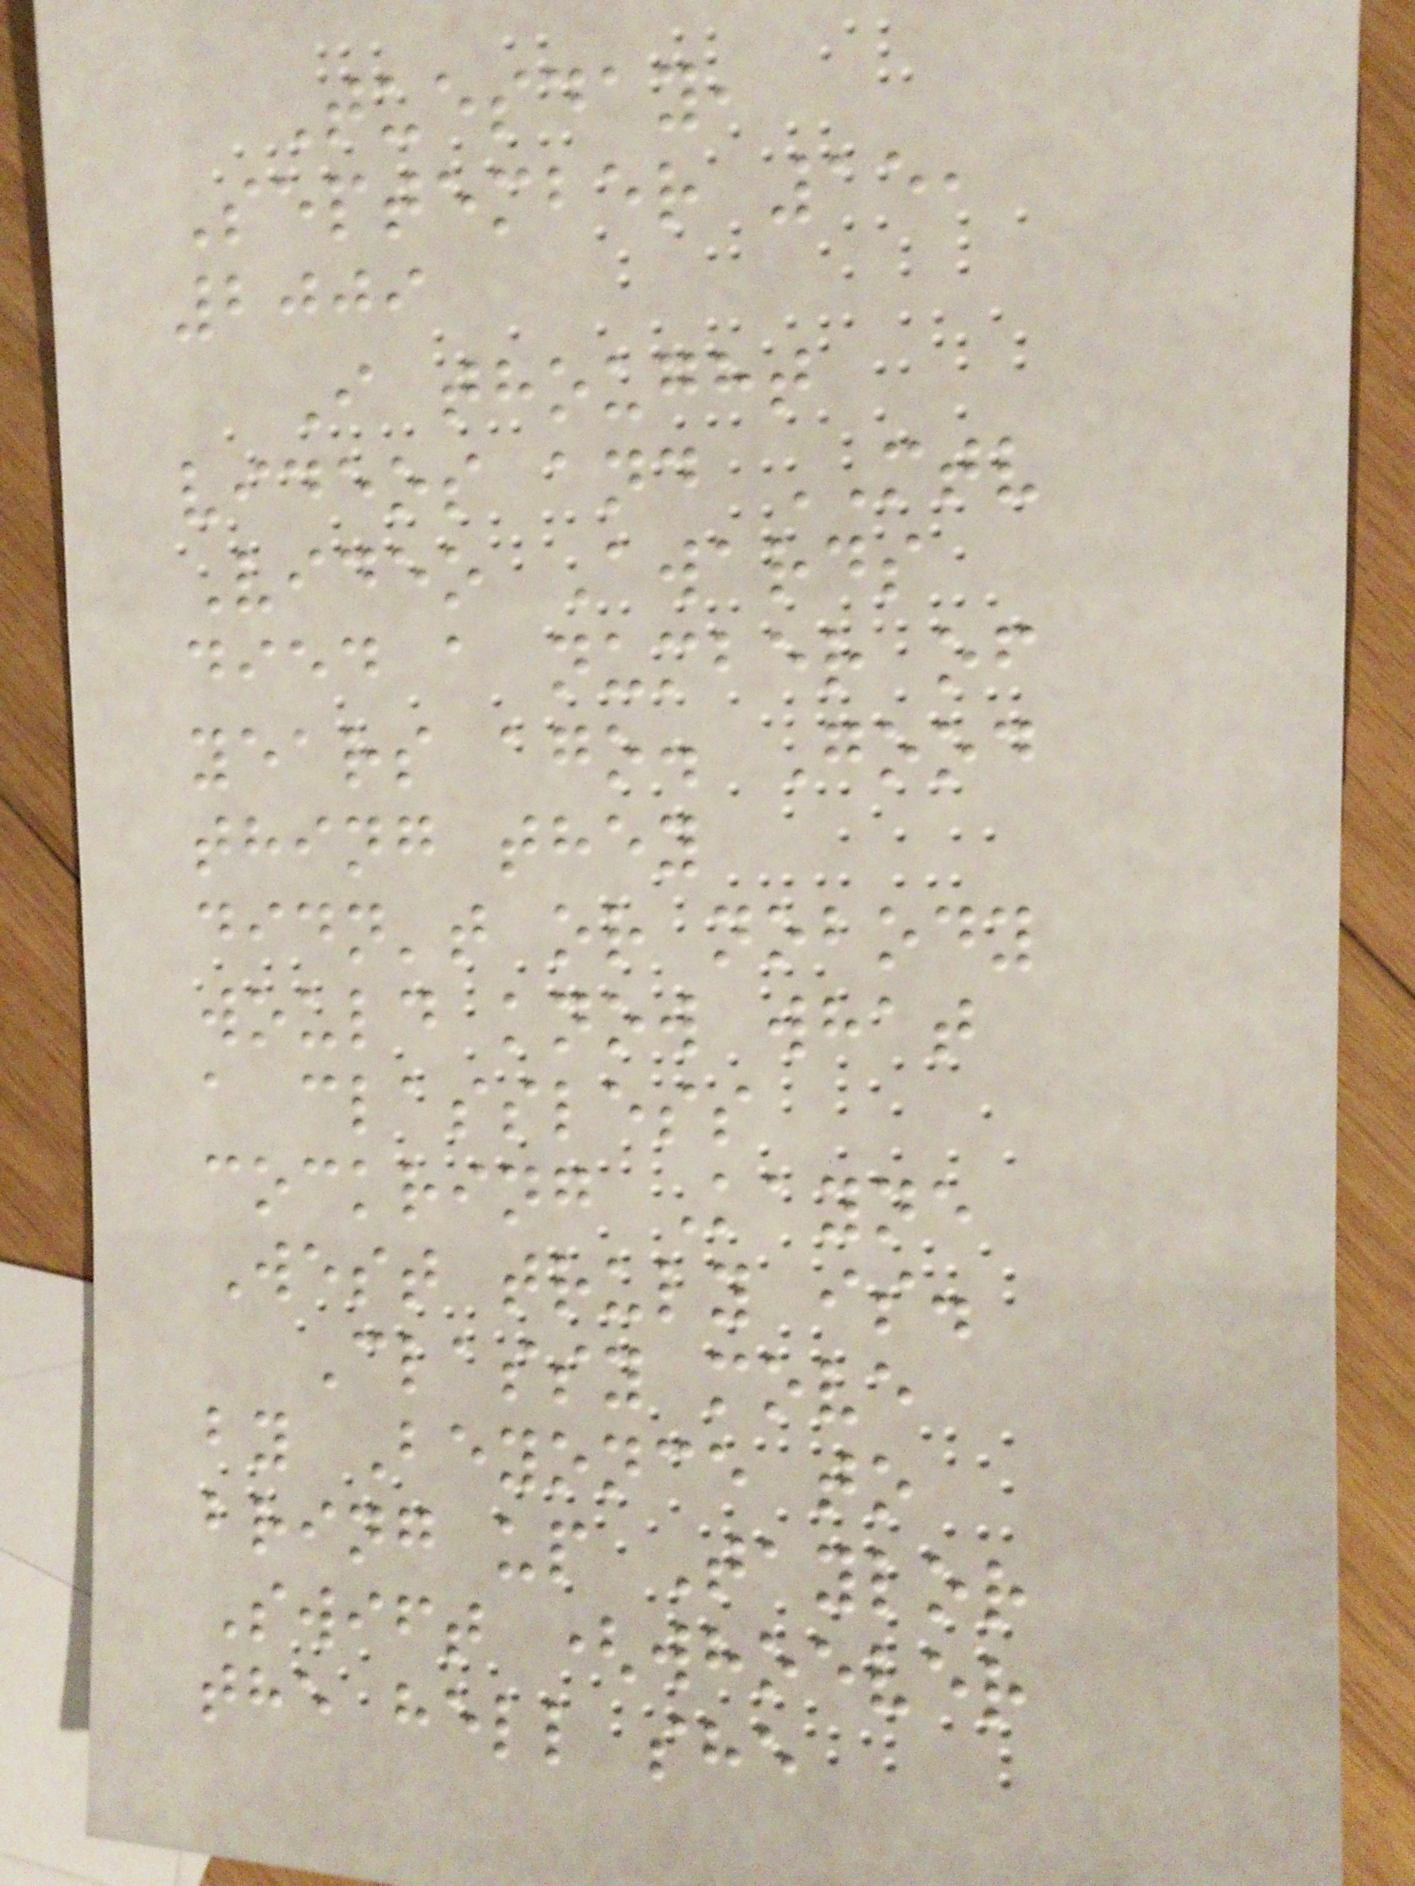Tuesday,
September 15,
2009
I thought
videos and MTV
Video Awards
died a number of
years ago. Good
thing they
didn't or nobody
would know what
a classless
cockring Kayne
West truly is.
Classy move
by Beyonce to
bring up Taylor
Swift (whoever
the hell she
